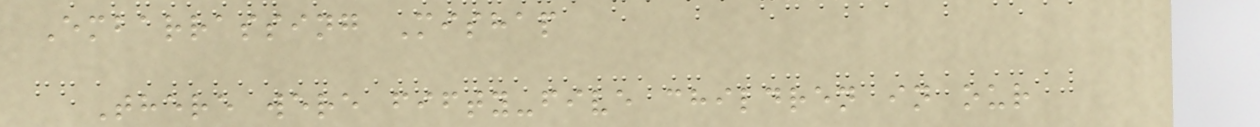Embarrassing Mishap
There were fifty-five children in our
